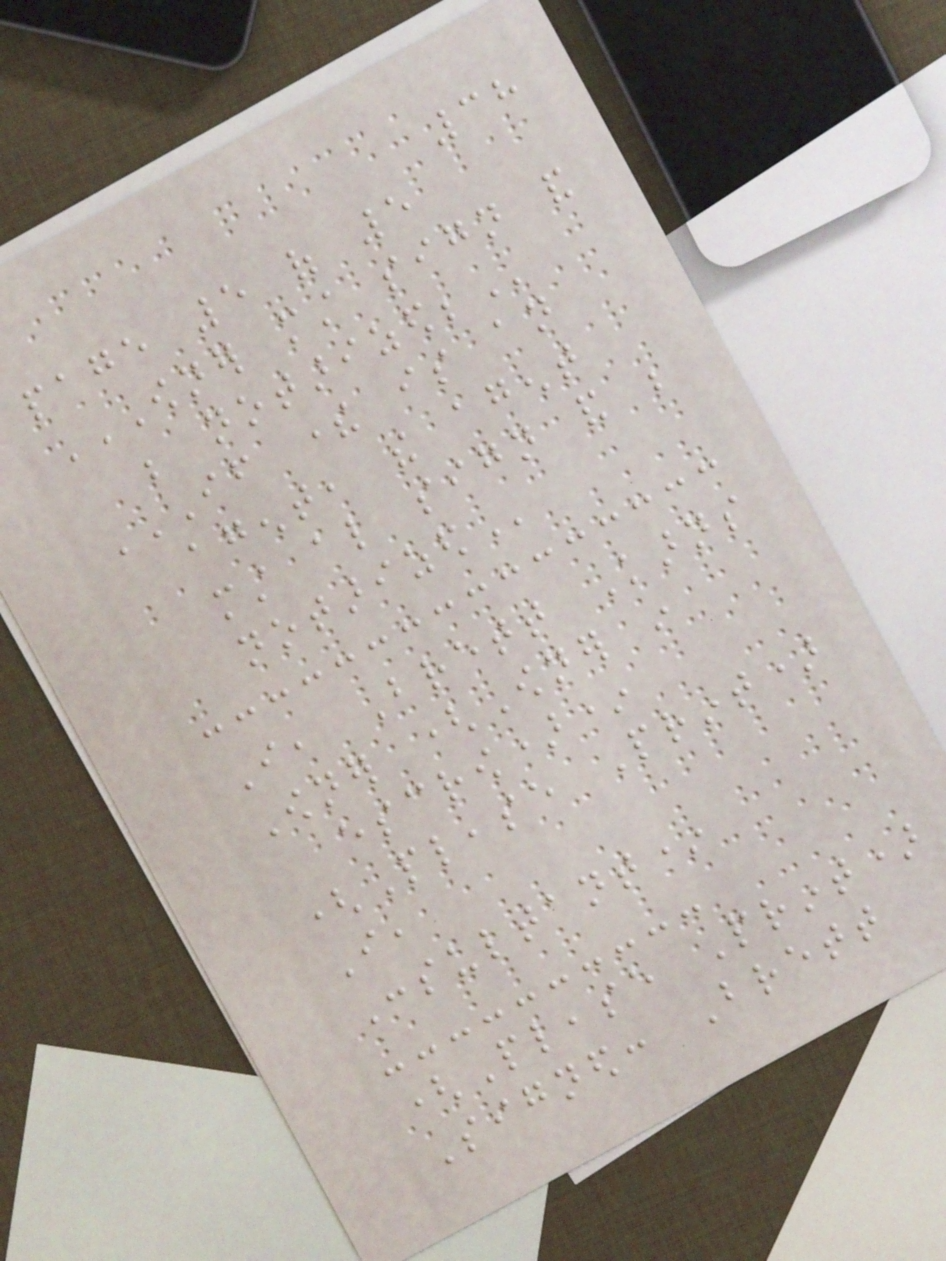38
page 5 of 5
OWNER MUST SIGN AND
BE NOTARIZED;
IF THERE IS AN
AGENT, THE AGENT
MUST ALSO SIGN AND BE
NOTARIZED
I, Brett Karns
Owner (Owner in
escrow)*
(Please Print)
I,
Consultant*
(Please Print)
Signed: Brett
